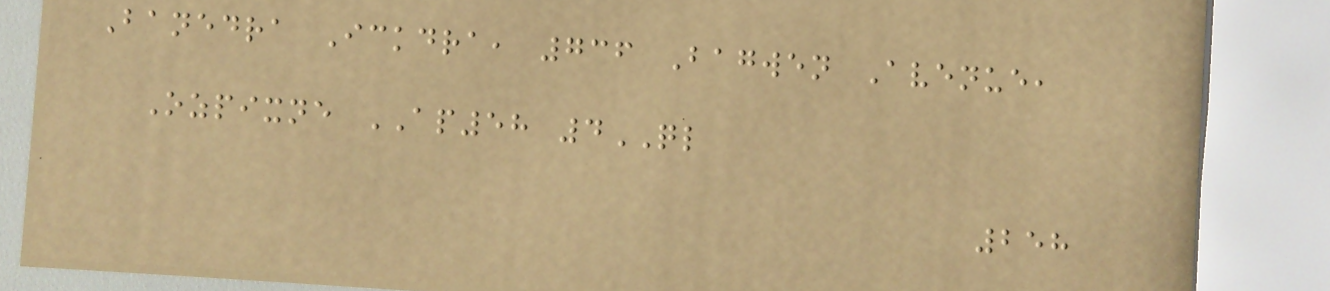Banedra Ickdra, 736 Bagwen Avenue,
Ozpixne AP58 4QL
258
